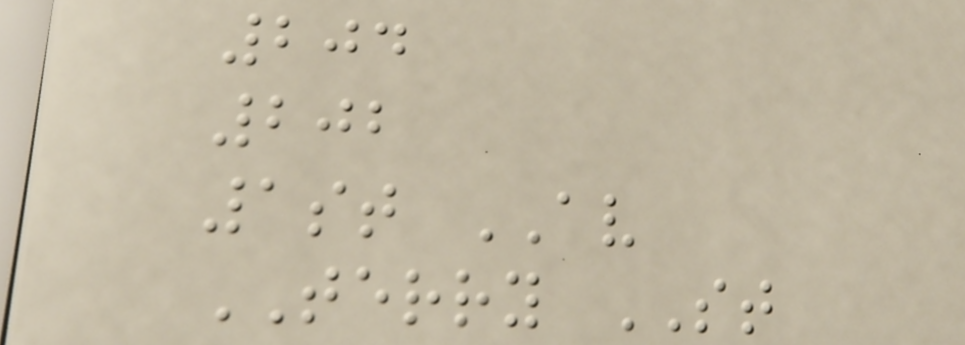204
202
1st AV
TERRY ST
